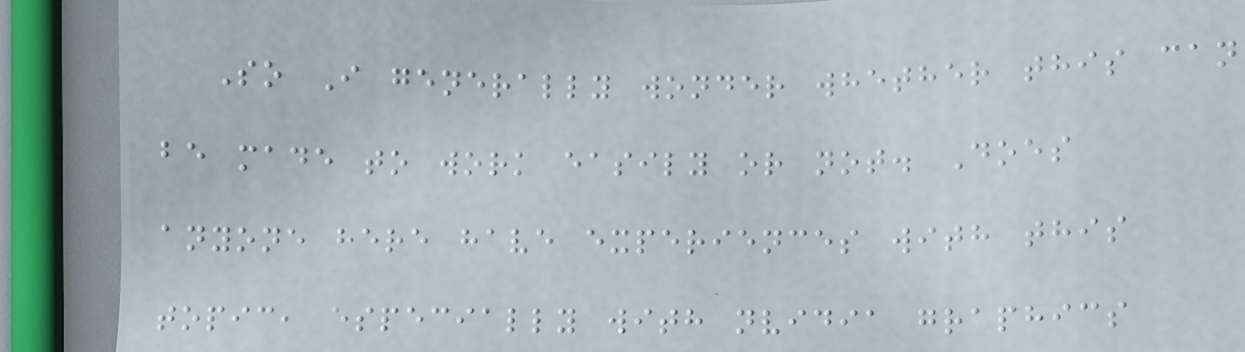So I generally wonder whether this can
be made to work easily or not. Does
anyone here have experiences with this
topic, especially with nvidia graphics
